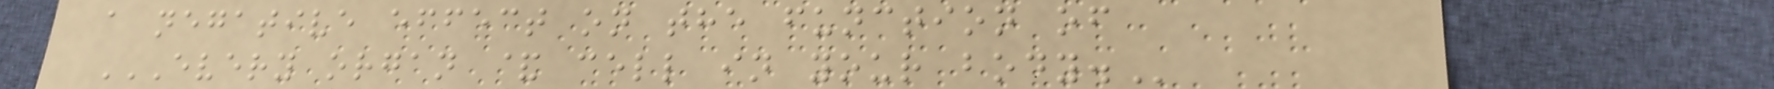a negative effect on the function of
EVERY ORGAN & CELL IN YOUR BODY.
